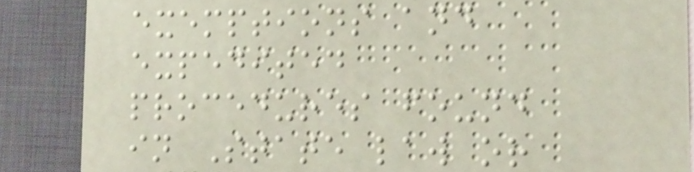exemptions and
expedited
procedures found
in State law or
